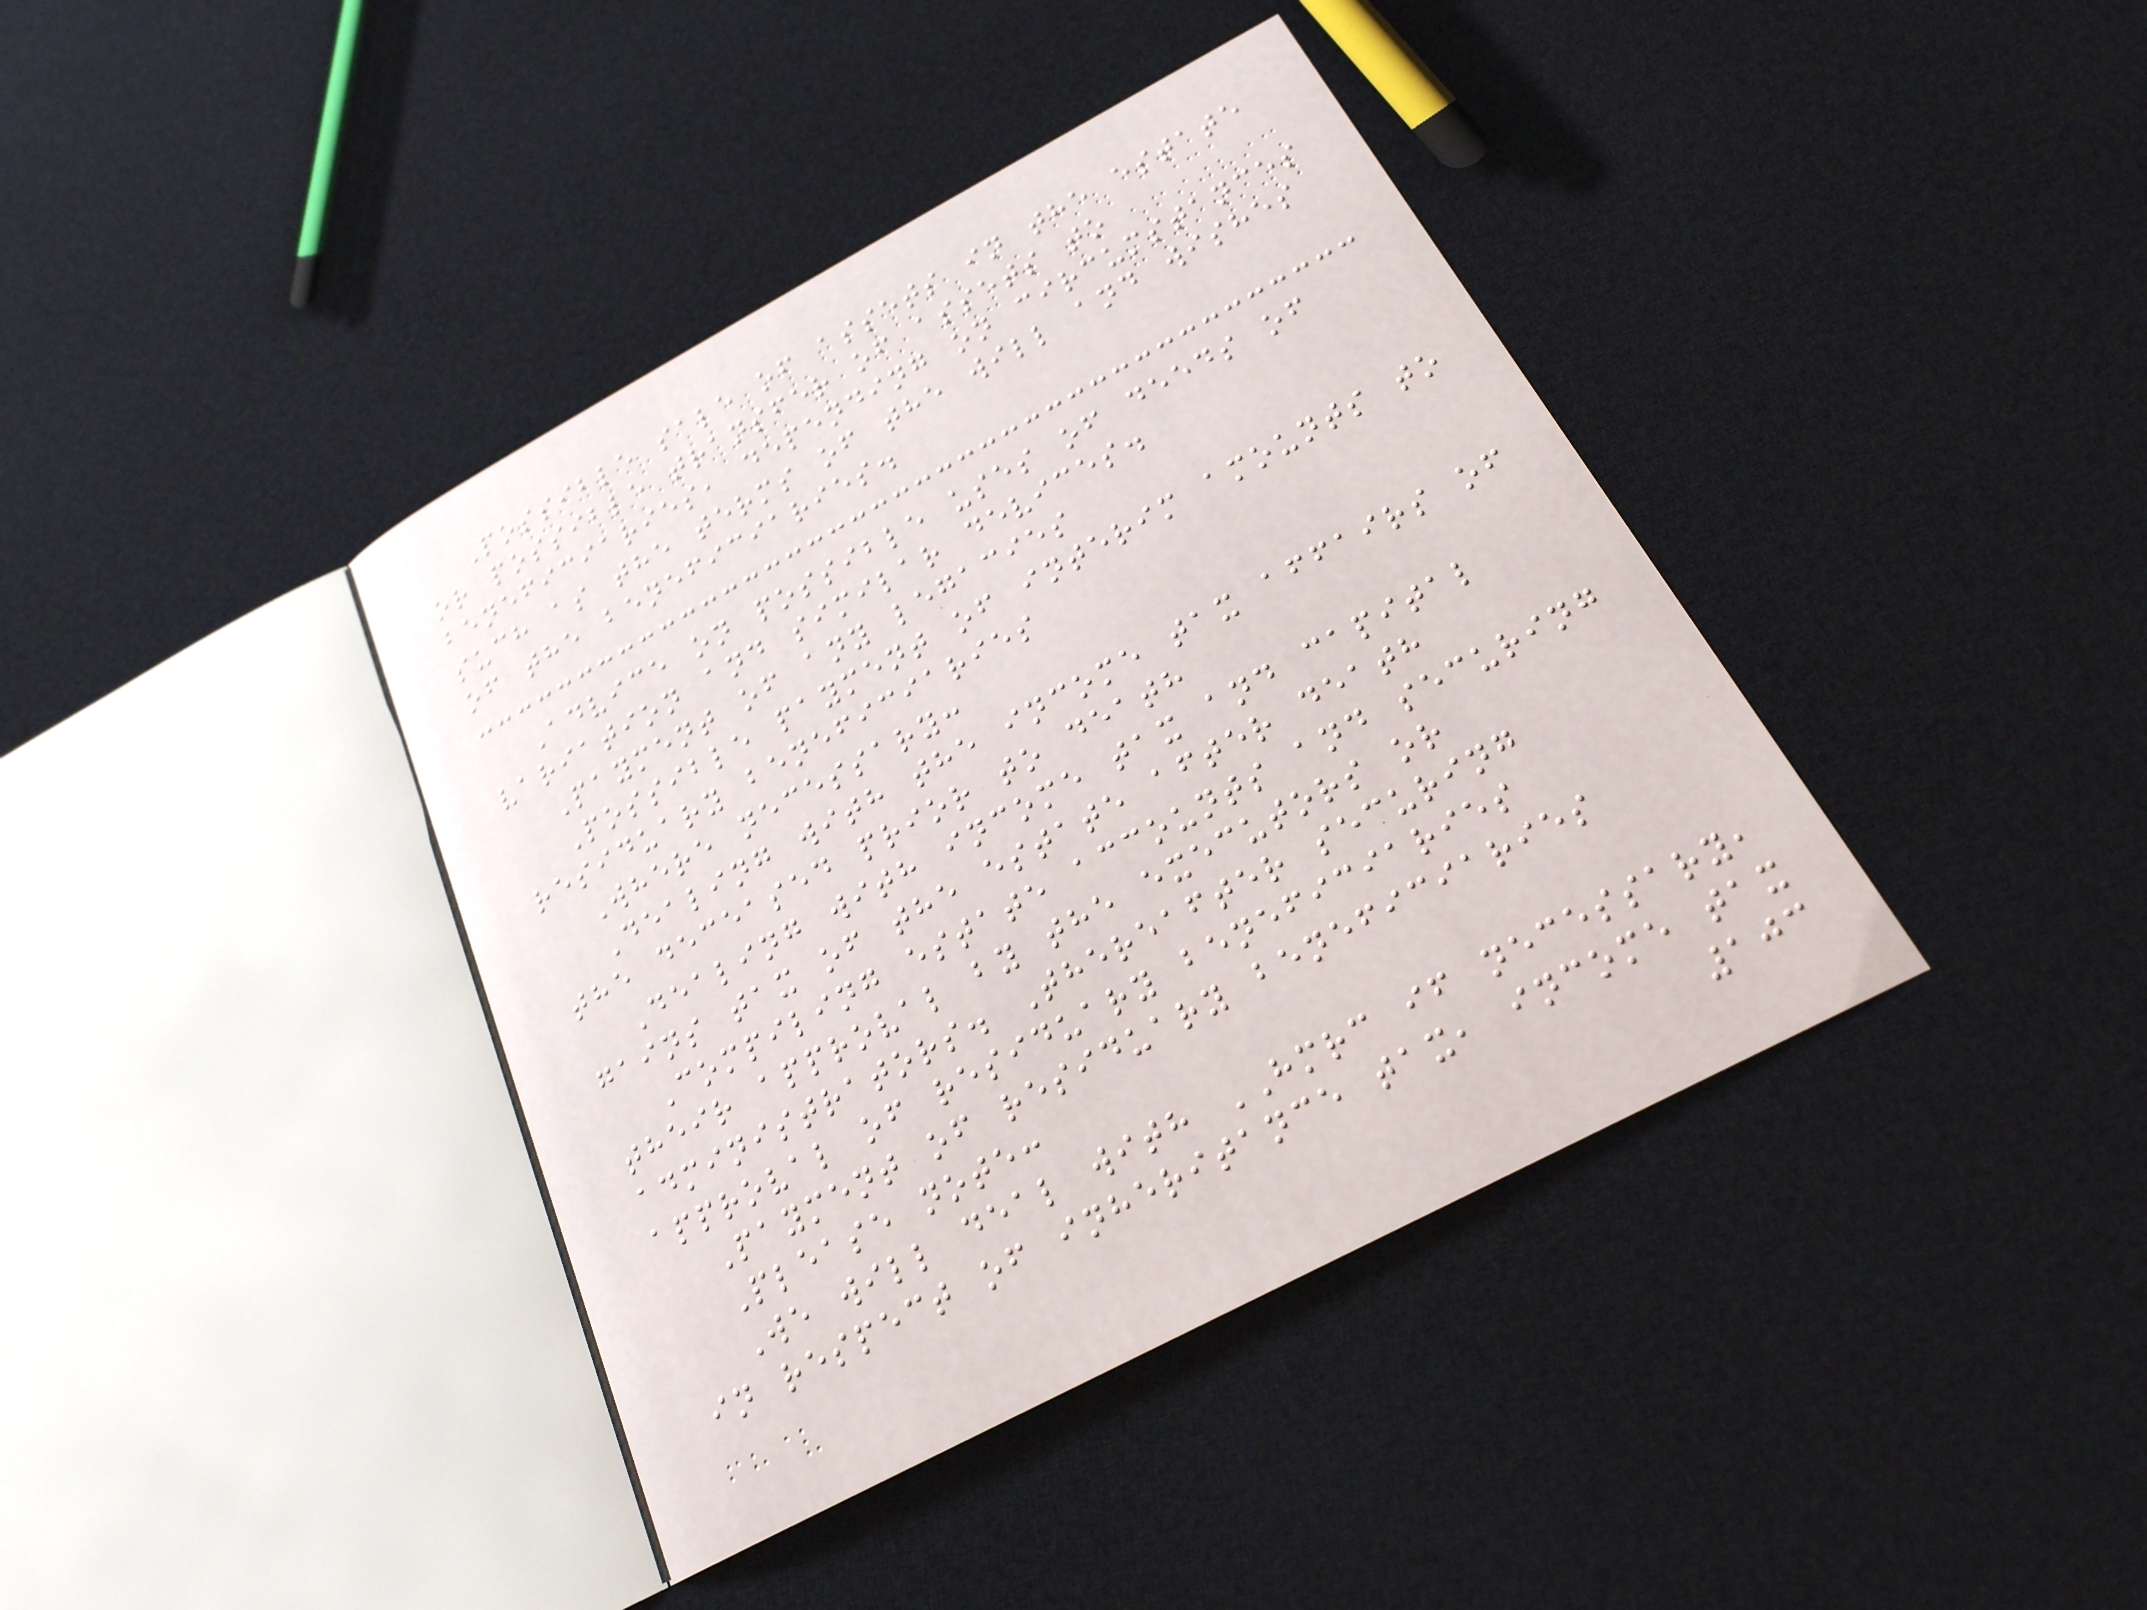Possible sale of assets in the estate
or possible transfer of assets to
beneficiaries, depending on circumstances
such as the terms of the will and wishes
of the beneficiaries.
Advice on possible uses of deeds of
variation and similar devices.
Payment of any legacies
Possible payment of interim amounts to
residuary beneficiaries
Where necessary:
Dealing with the income tax affairs of
the deceased prior to death
Dealing with income tax and capital
gains tax of the estate after death
Compiling estate accounts and securing
their approval by the executors or
administrators. Thereafter securing
approval of residuary beneficiaries
Payment of residuary beneficiaries
Please note:
We will deal with HMRC if necessary,
in respect of inheritance tax, income tax
103
